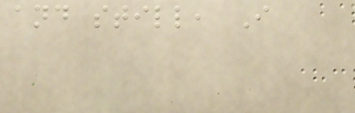and still, I
